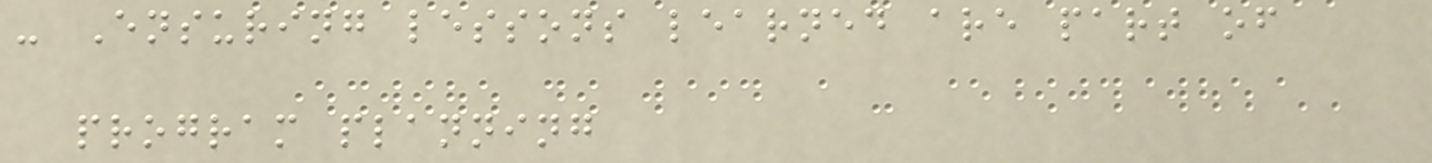- Ensuring lessons learned are part of
program planning
